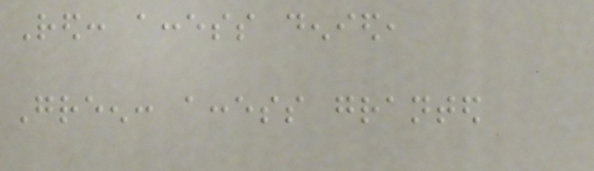Red: access denied,
Green: access granted
